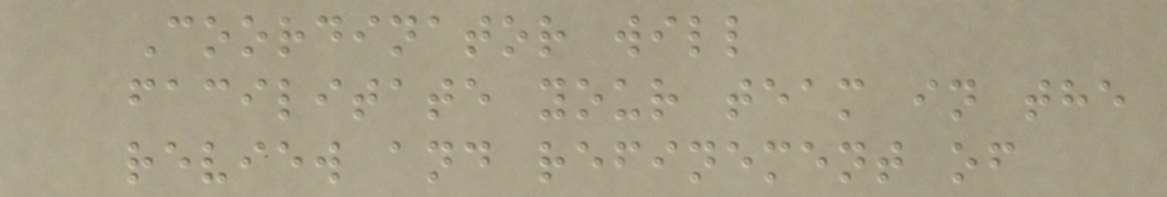Coordinator will
facilitate your team in the
review and refinement of
